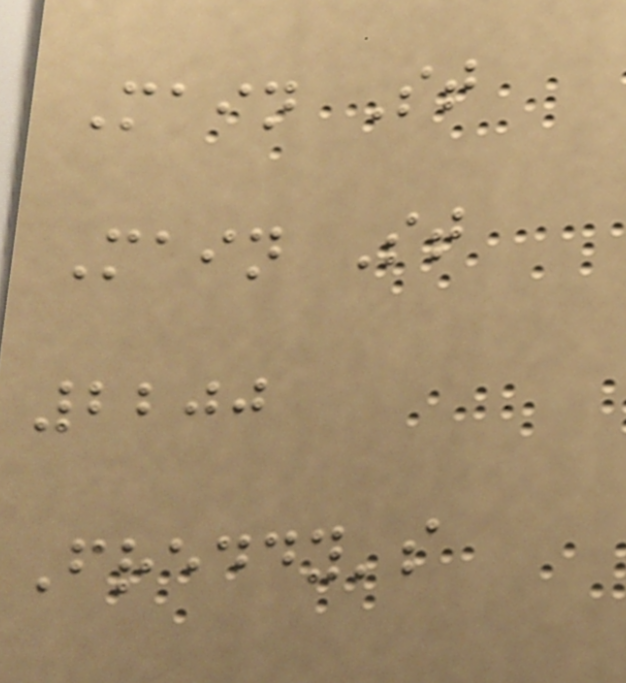Main St
Main St
2200
Freddy's
